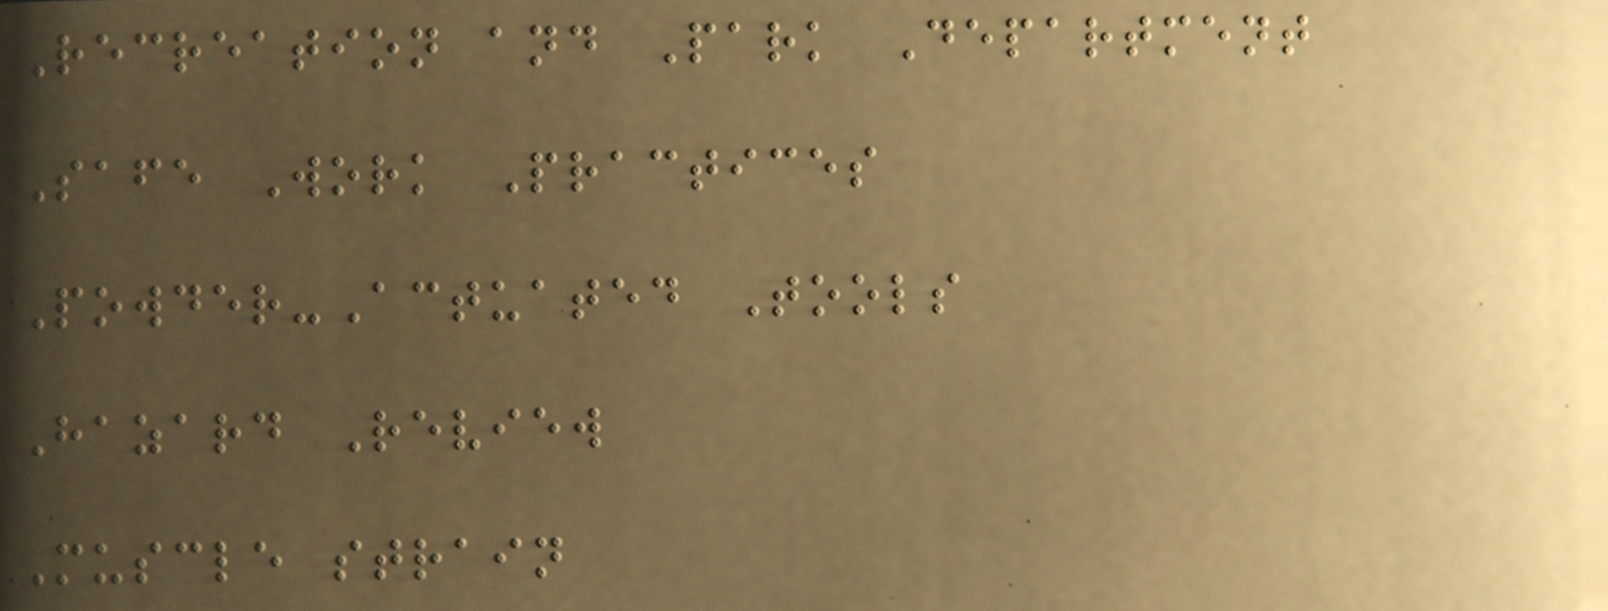Recreation and Park Department
Safe Work Practices
Powder-Actuated Tools
Hazard Review
Muscle strain
